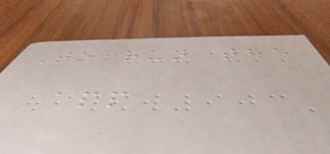To run the
app
